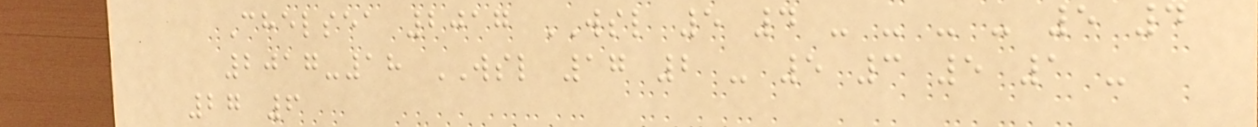Chelsea 2017 WSL 5 4 - - - - 5 4
2017-18 WSL 17 2 - 5 3 5 1 -
27 6
